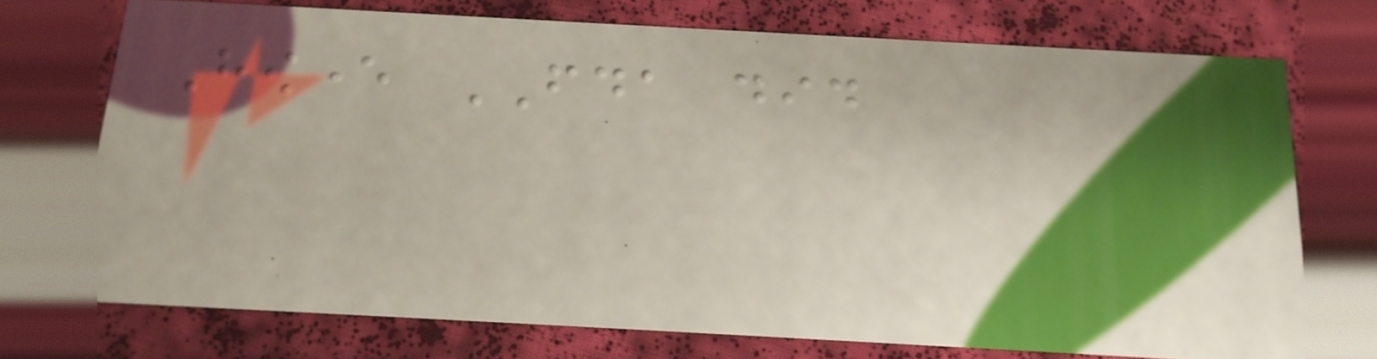However FDA did
